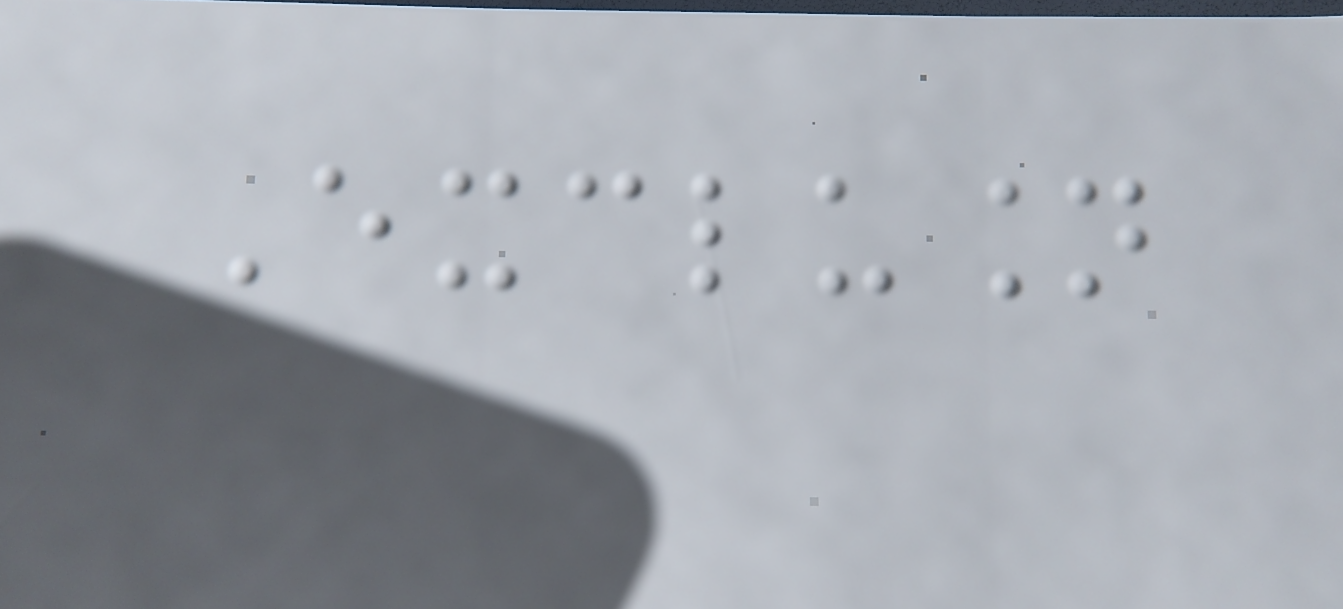Exclusion
